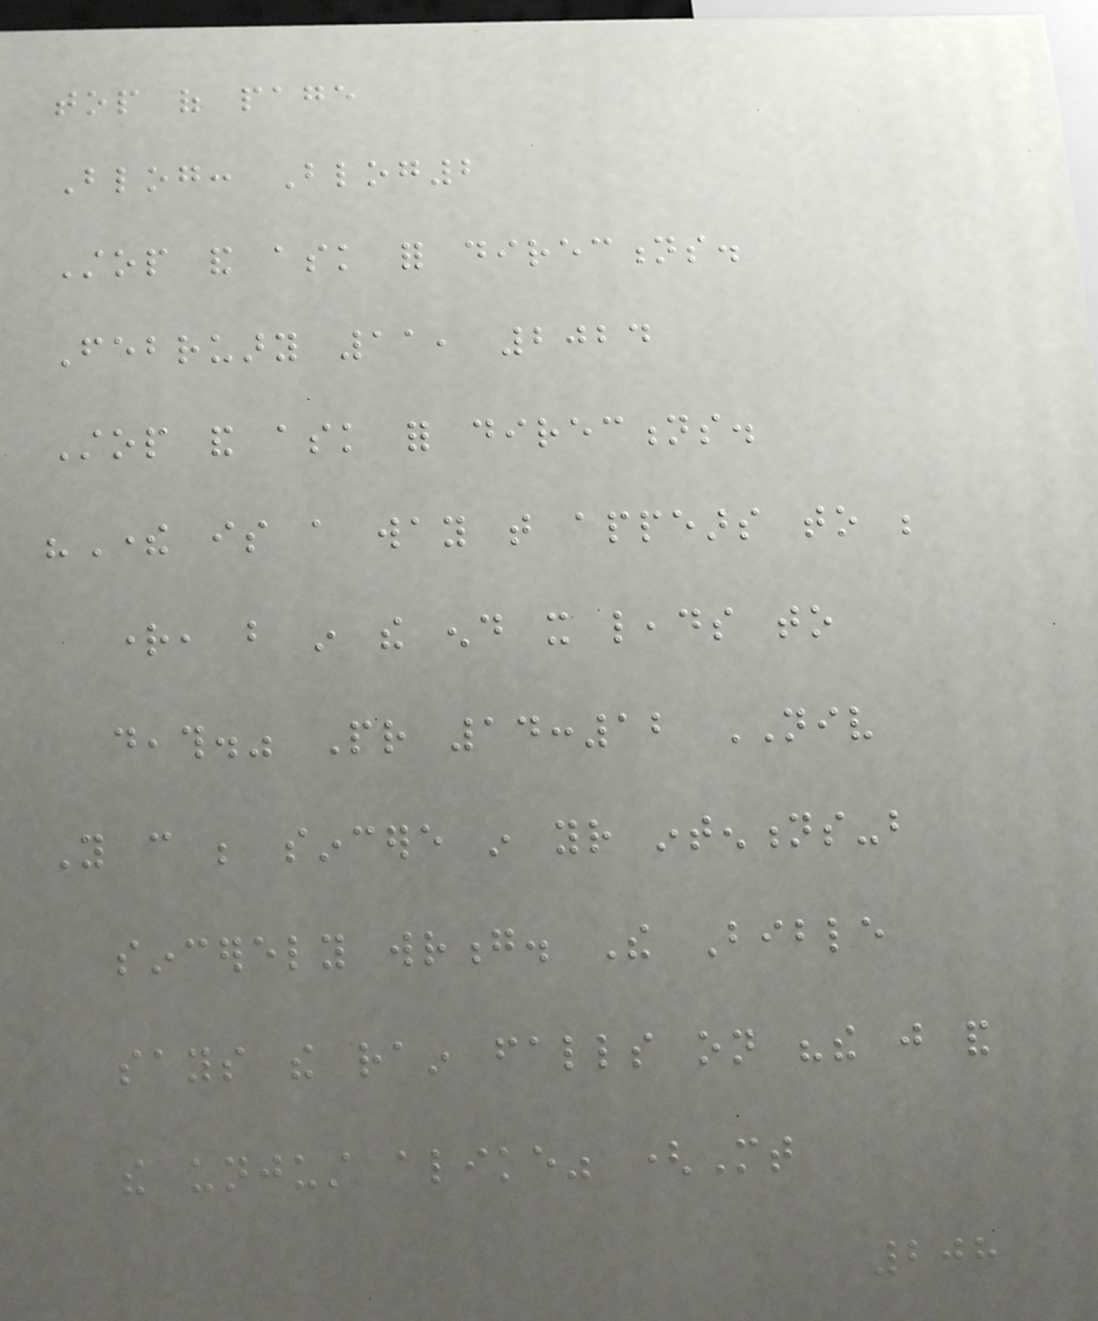top of page
Blog: Blog2
Stop and ask for directions.
February 11, 2024
Stop and ask for directions.
"There is a way that appears to be
right, but in the end it leads to
death." Pr 14:12 NIV
You can be sincere in your intentions-but
sincerely wrong. The Bible
says the rain falls on "the just and
the unjust alike" (Mt
208
